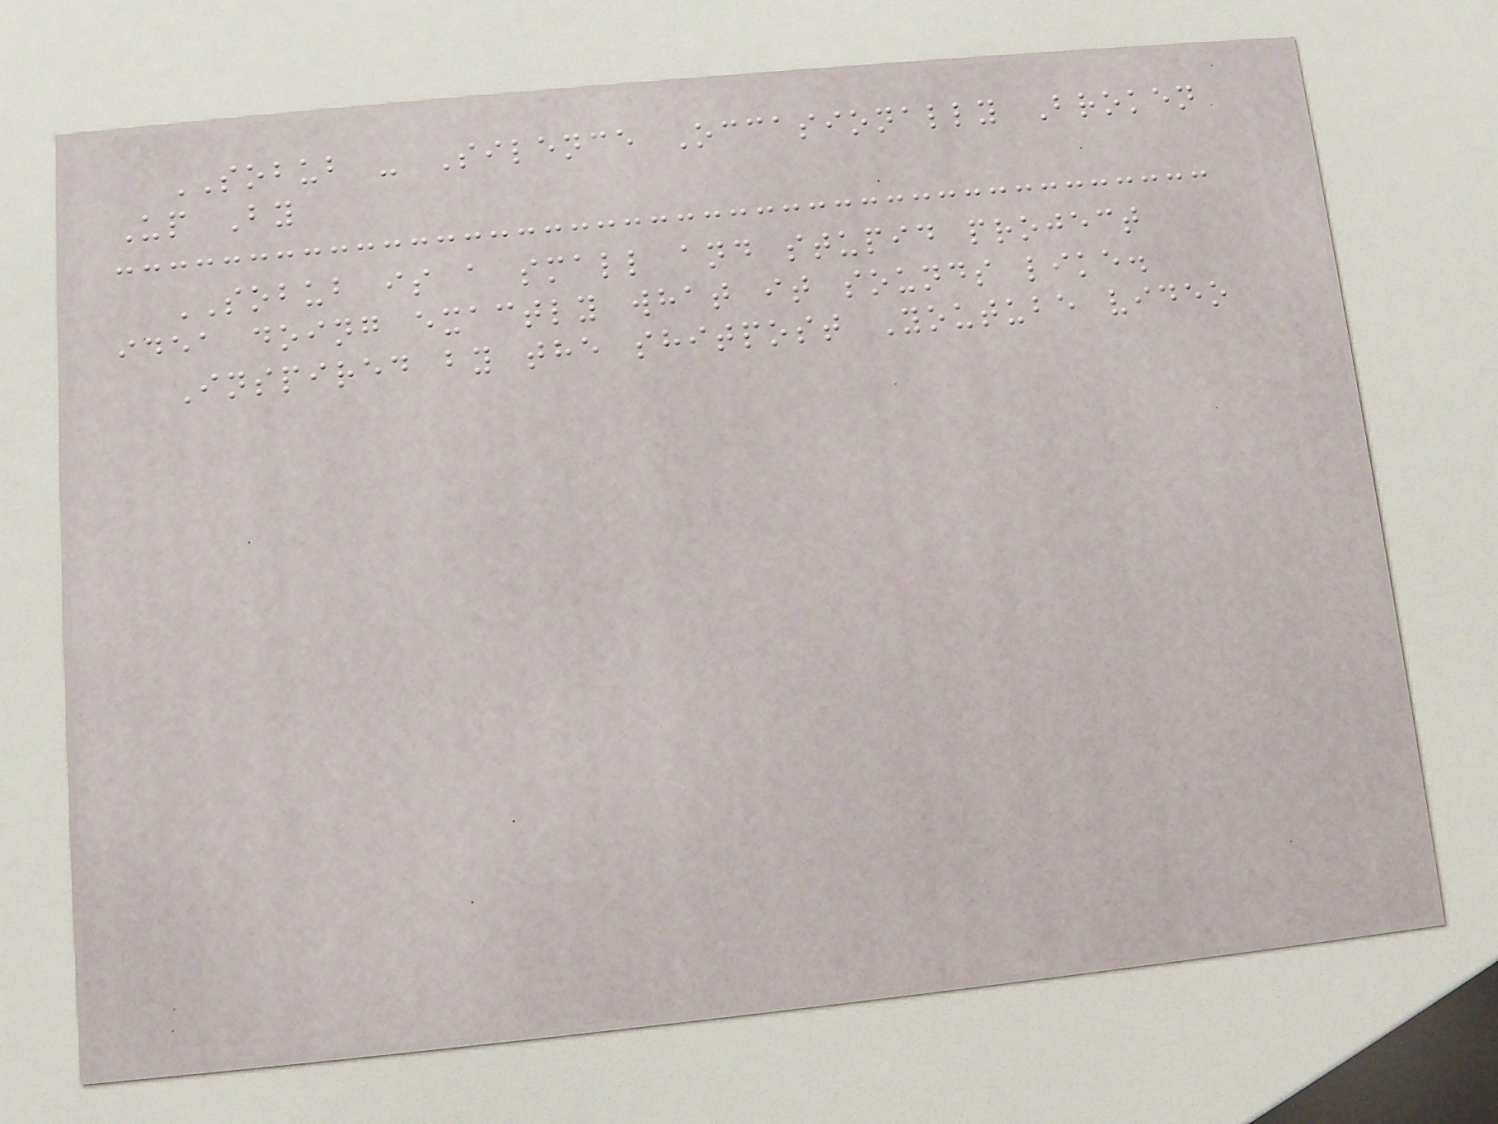SOBUB - Silence Occasionally Broken
Up By
SOBUB is a small and stupid project
idea doing exactly what it sounds like.
Inspired by the shitpost Youtube video
